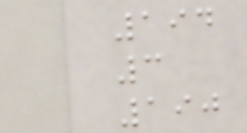194
3
190
